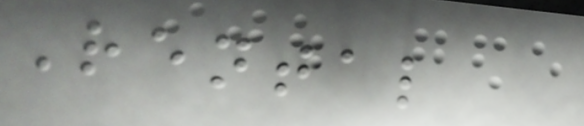Rental
